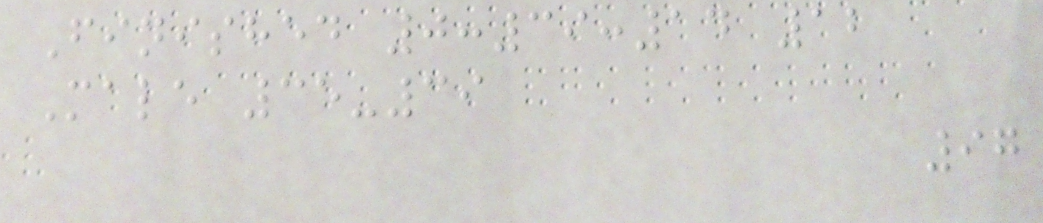Finished 0:39:14 12
Male 35-39
97
